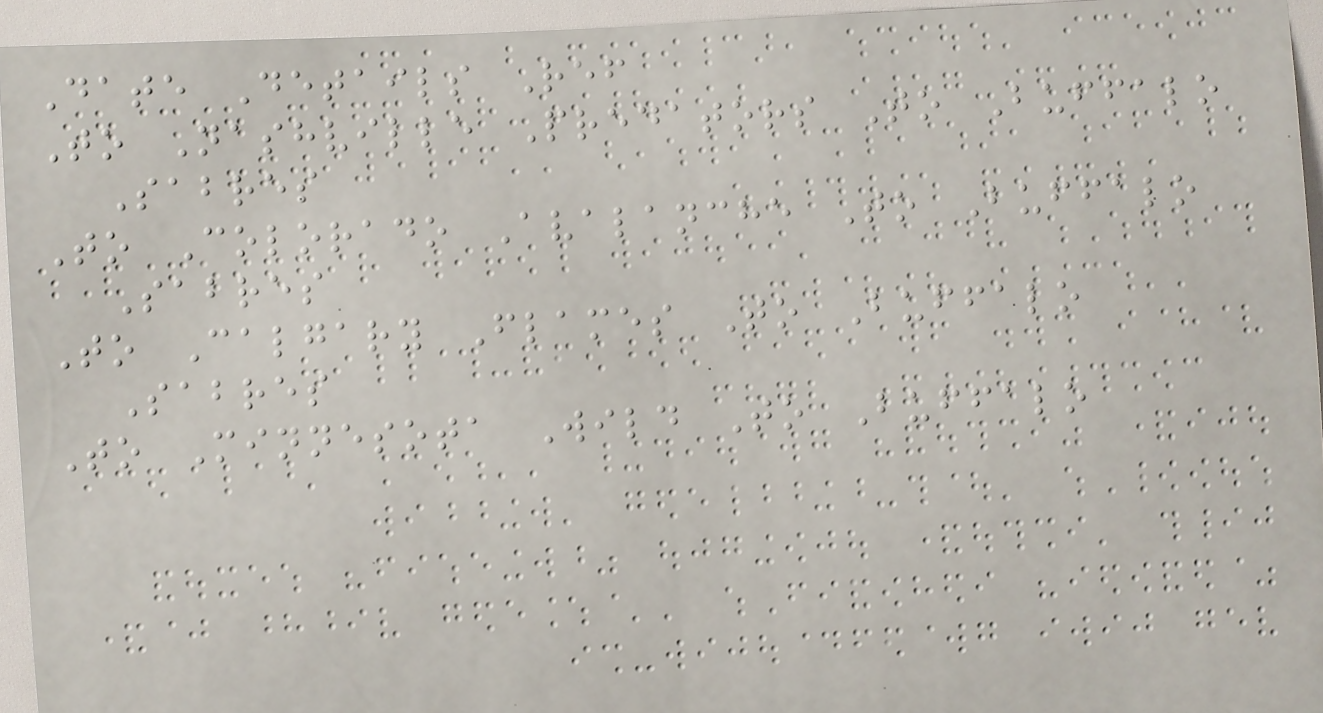Date Details Ref
To Nashville Predators To Buffalo
Sabres
To Colorado Avalanche To Buffalo
Sabres
To Calgary Flames To Buffalo
Sabres
To Minnesota Wild To Buffalo
